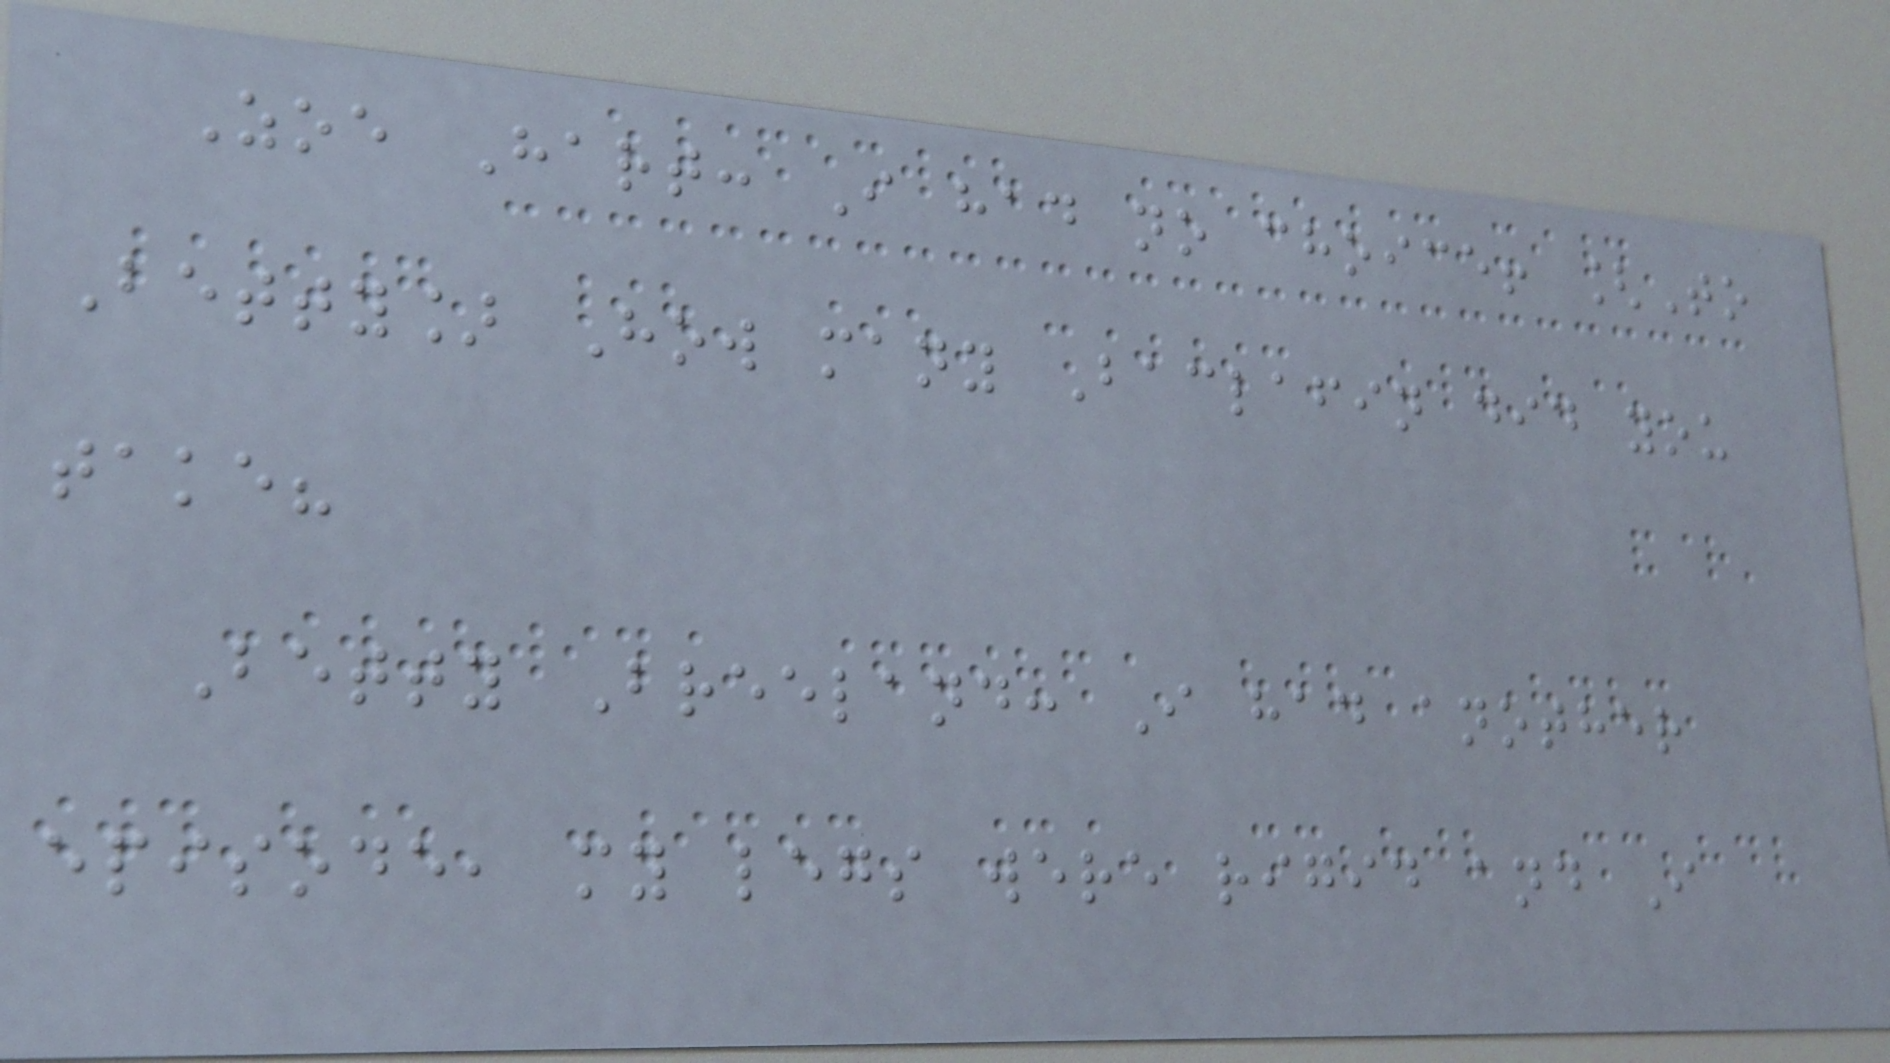Zoe Hart: I had no choice! [To
Betty] How many Baclafin did you
take?
Betty Breeland: I had another
episode, my legs were rigid and I
